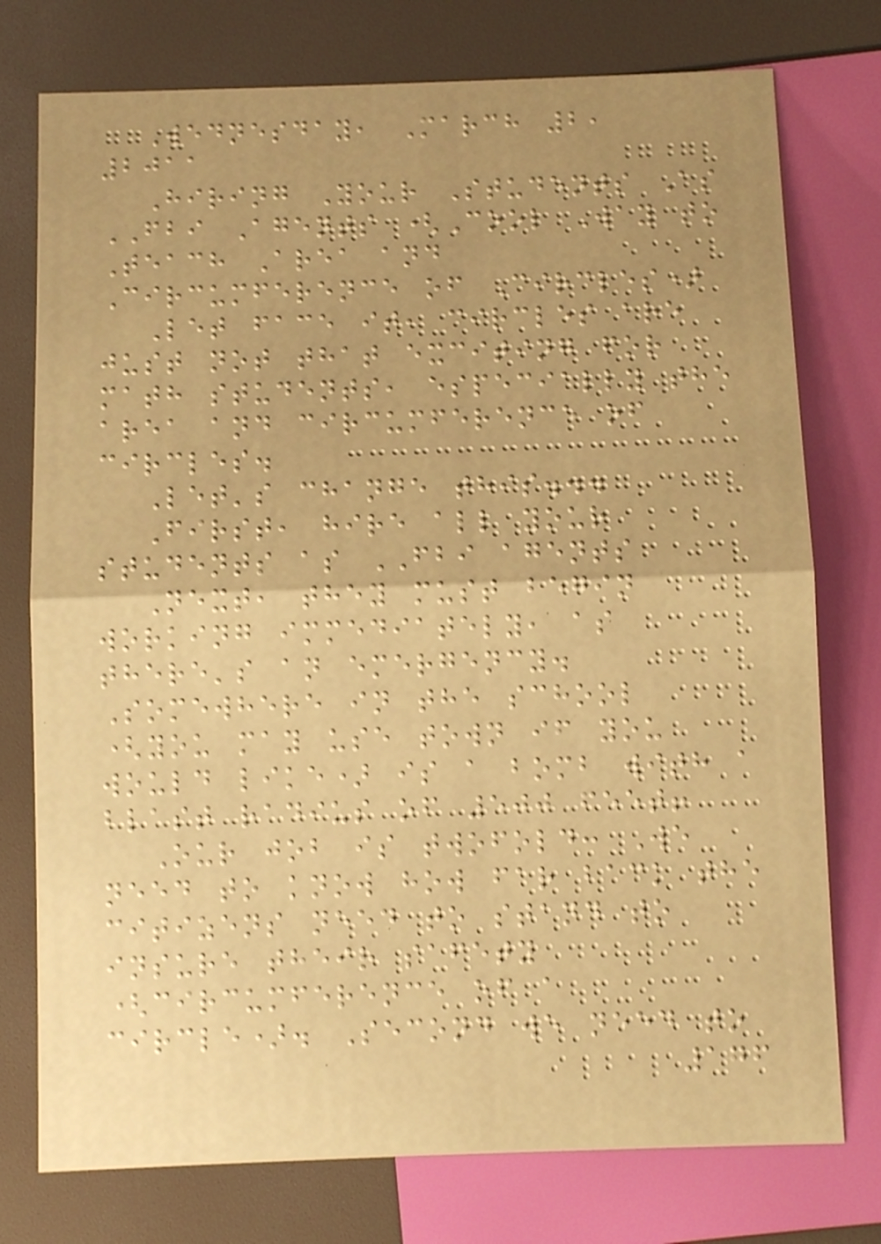Wednesday, March 2,
2011
Hiring Your Students As
FBI Agents (Cool Way to
Teach Area and
Circumference of Circles)
Let face it, circles are
just not that exciting for
math students, especially the
area and circumference of
circles.
Let's change this...
First, hire all your
students as FBI agents
Next, they must begin
working immediately, as
there's an emergency.
Somewhere in the school
(you may use town if you
would like) is a bomb with a
blast radius of 500 feet!
Our job is twofold: We
need to know how far back the
citizens need to stand to
insure their safety
(circumference of a
circle). Second we need to
176
